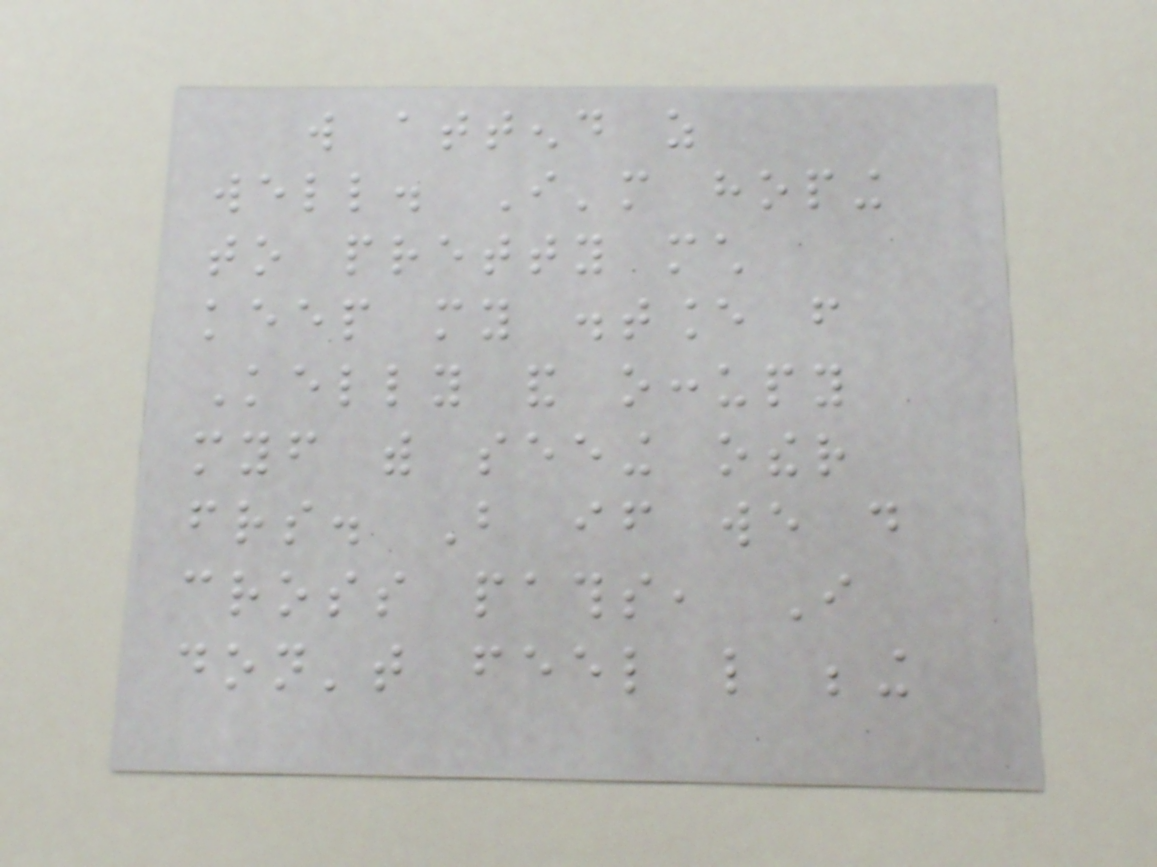will attend as
well. I'm hoping
to pretty much
keep my distance from
Kelly and occupy
myself with seeing other
friends. But if we do
cross paths, I
don't feel like being
